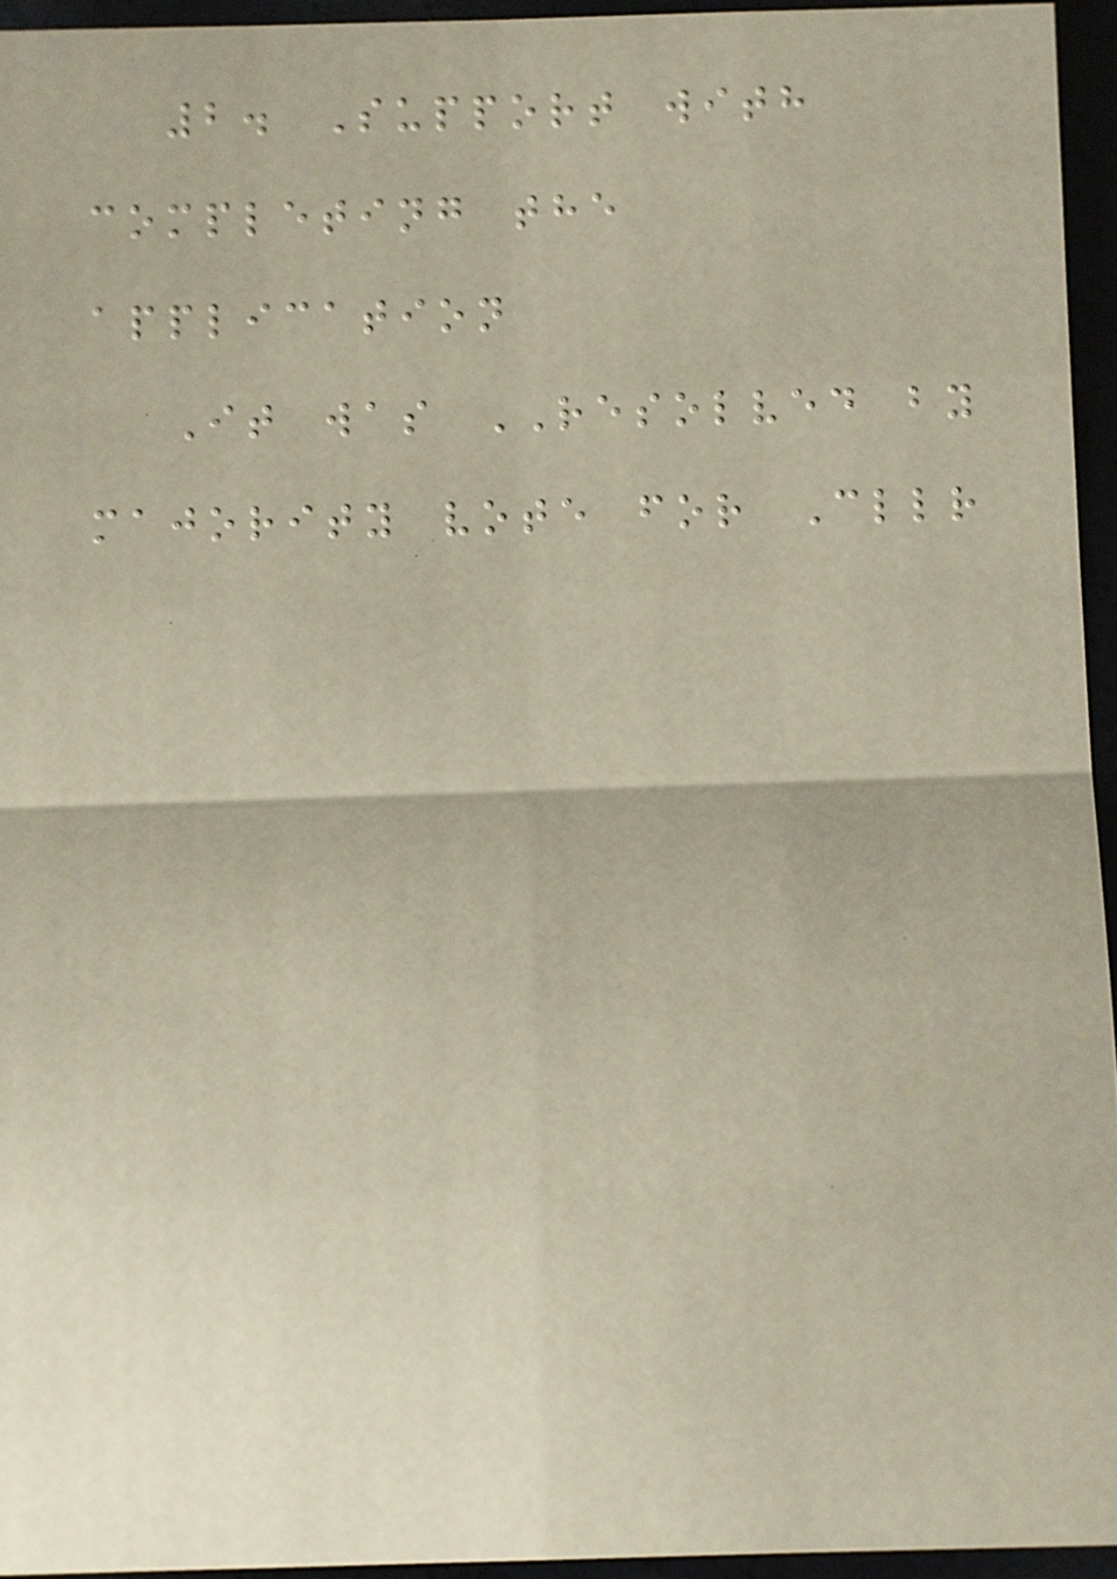2. Support with
completing the
application
It was RESOLVED by
majority vote for Cllr
